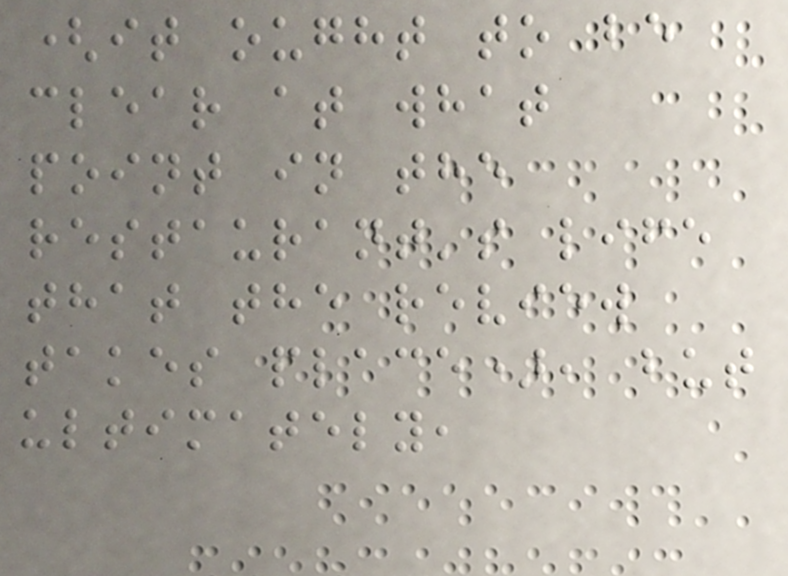(it ought to be
clear at what
point in the
restaurant's life
that the review
takes place), but
ultimately,
